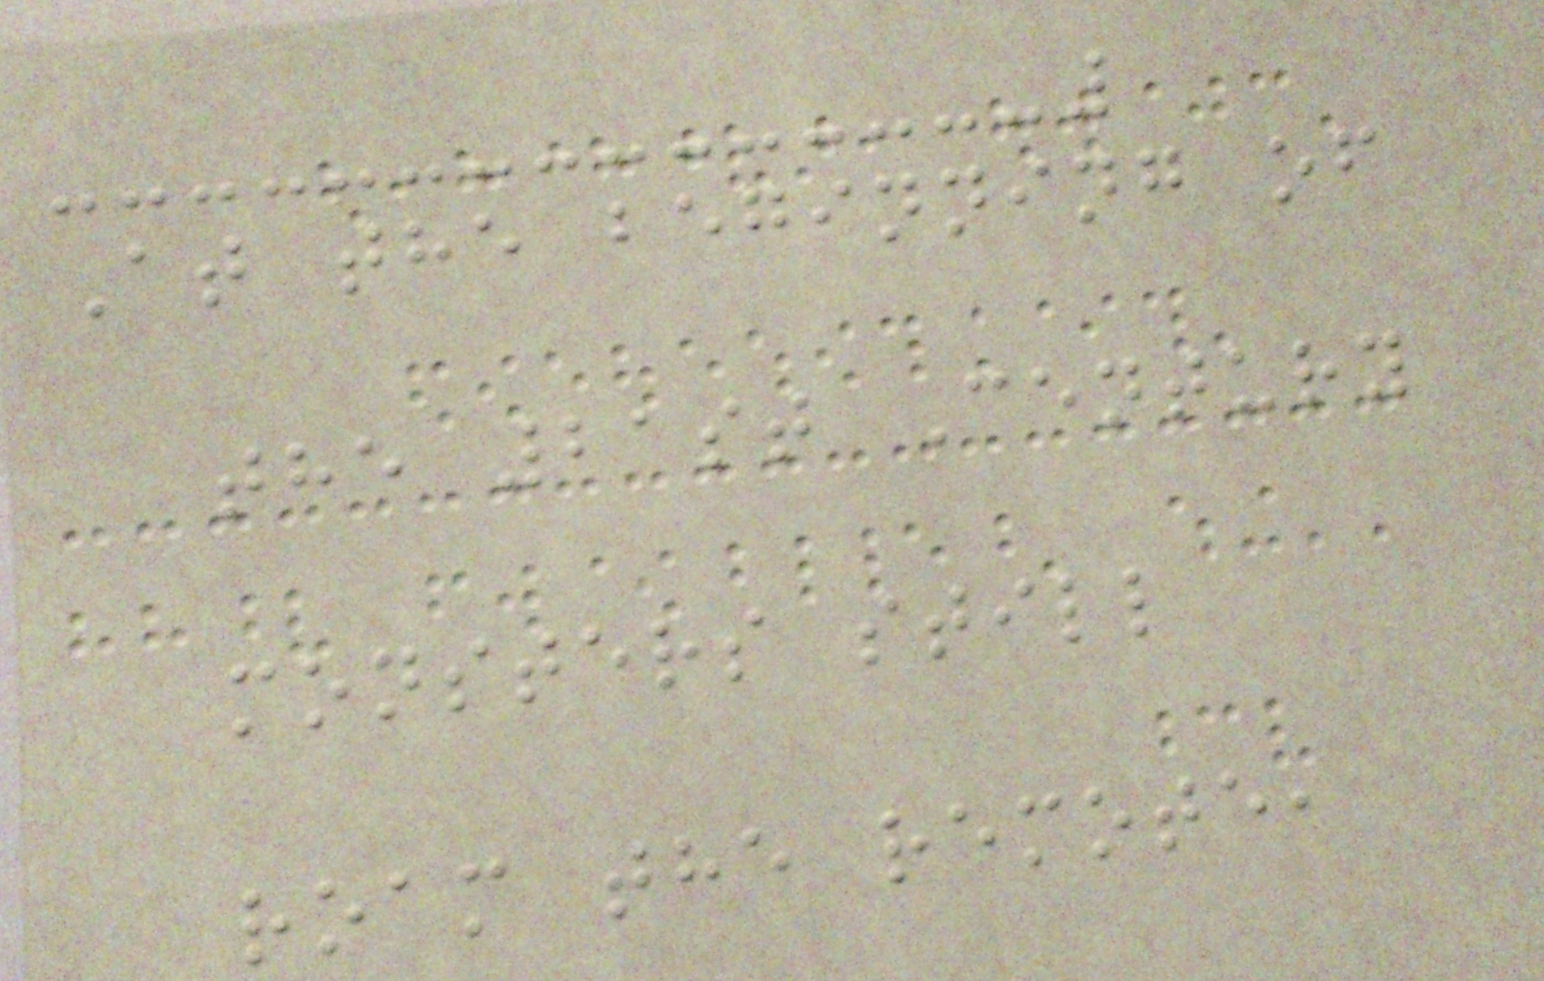At the beginning of
the 21st Century
monsters still
roam the remote,
